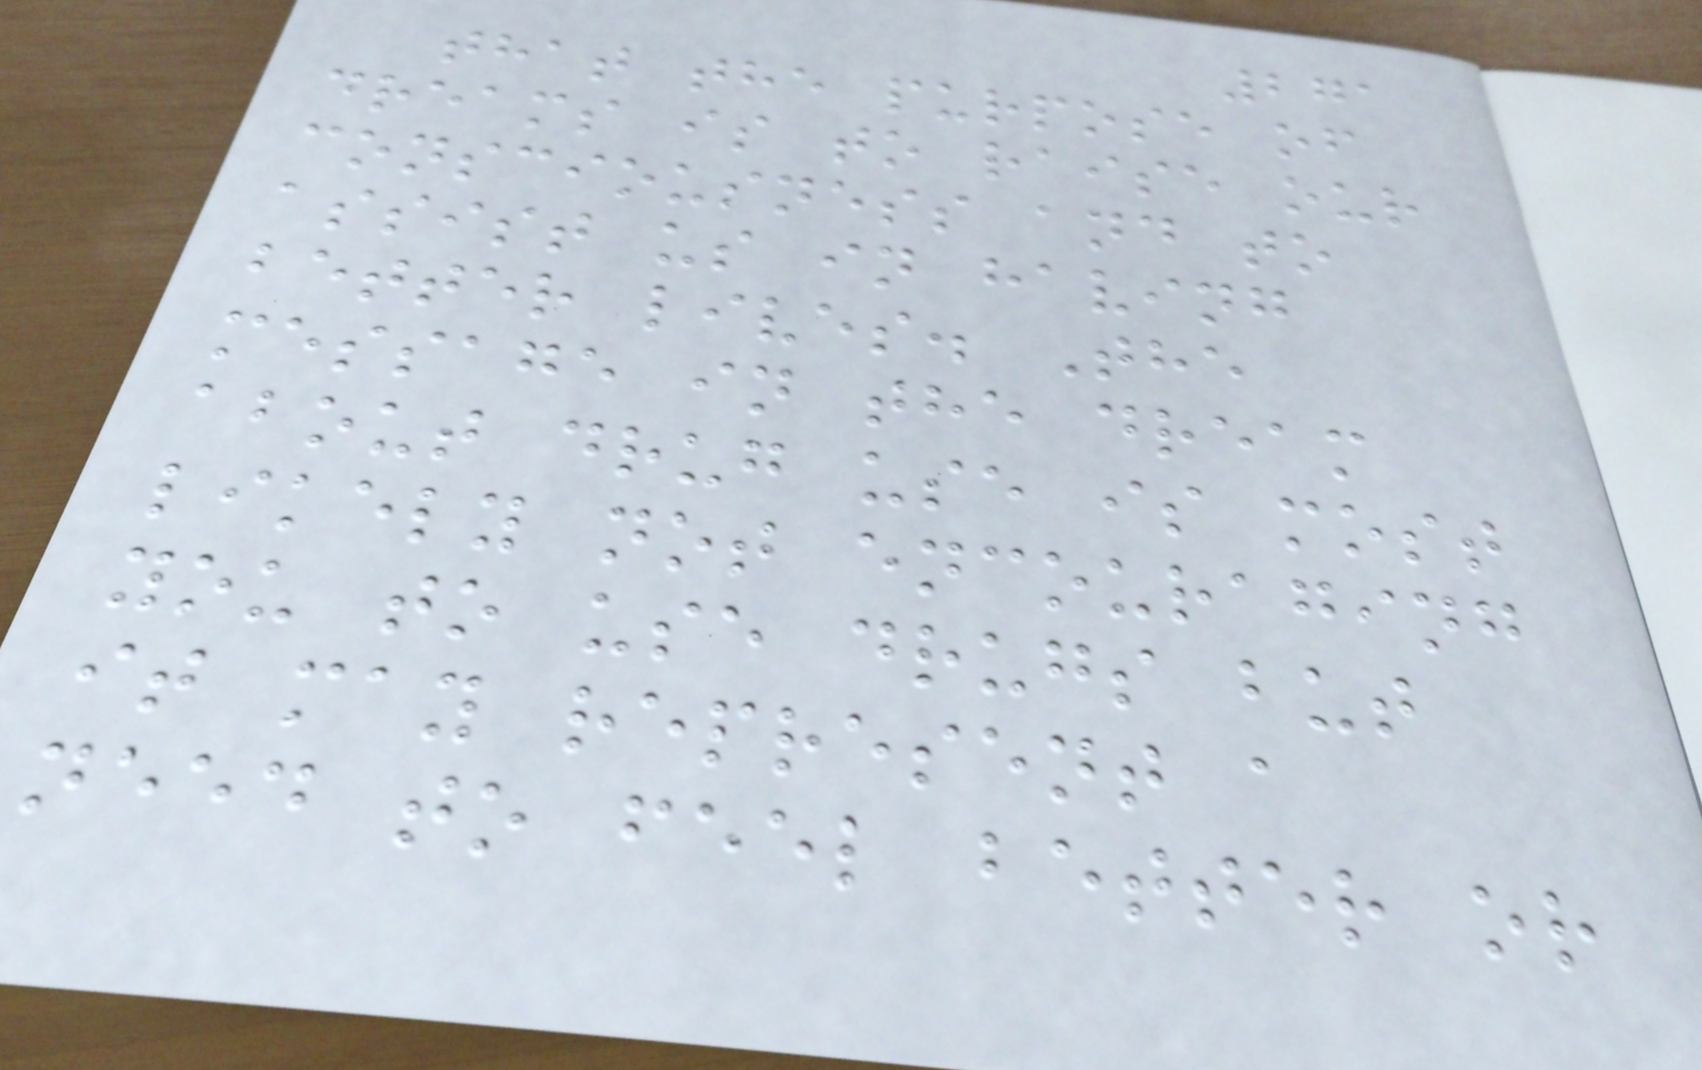271
that the purpose of
dreams is to raise our
consciousness and to
assist us in having
better lives. The
message in the dream
about drug use is most
likely not encouraging
you to use drugs but
it may represent a
need to feel better or
